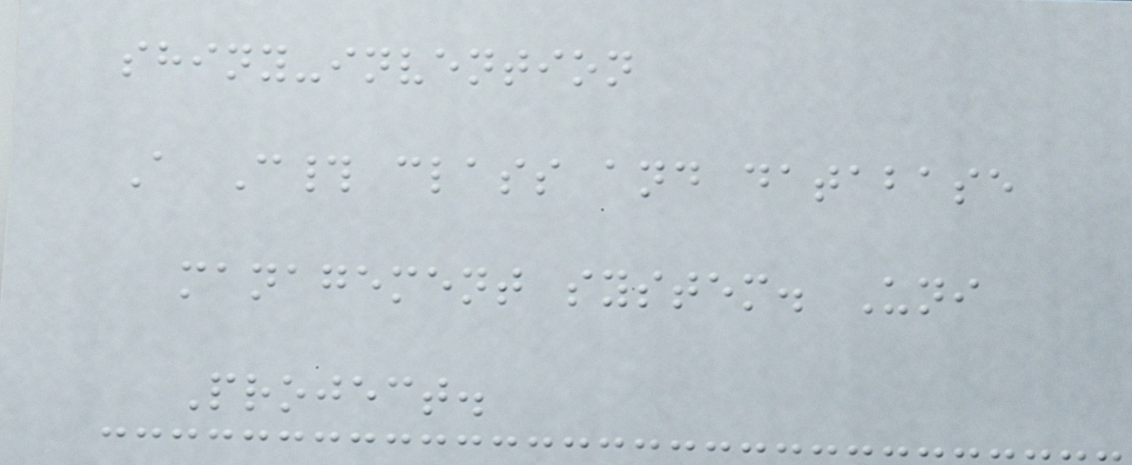shiny-invention
A C# class and database
management system. Uni
Project.
